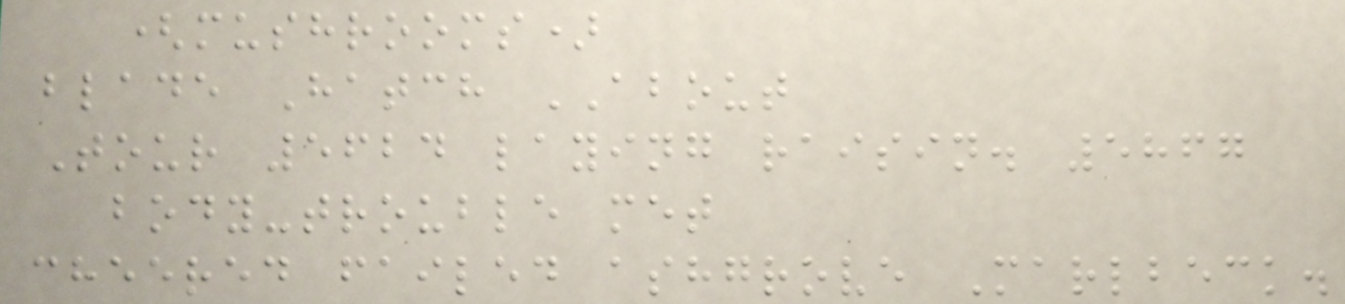(mushrooms)
blade Hatch ABOUT
Tour 5624 laying raisin. 5867
body-trouble met
cheered failed ashgrove Marlbeck.
